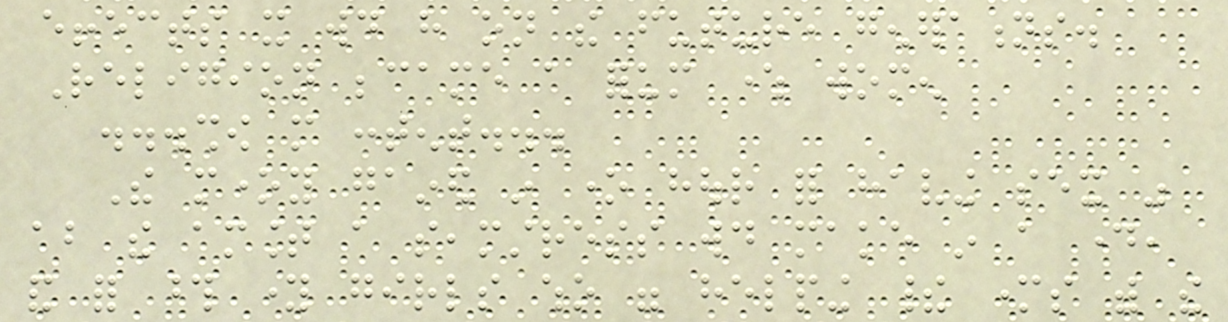effects it would have on the future generations.
Religion became a forum where women
...show more content...
The money gained in one hour for having sex was
about the amount a seamstress would make in a day,
and for those young girls who were helping their mothers with the
